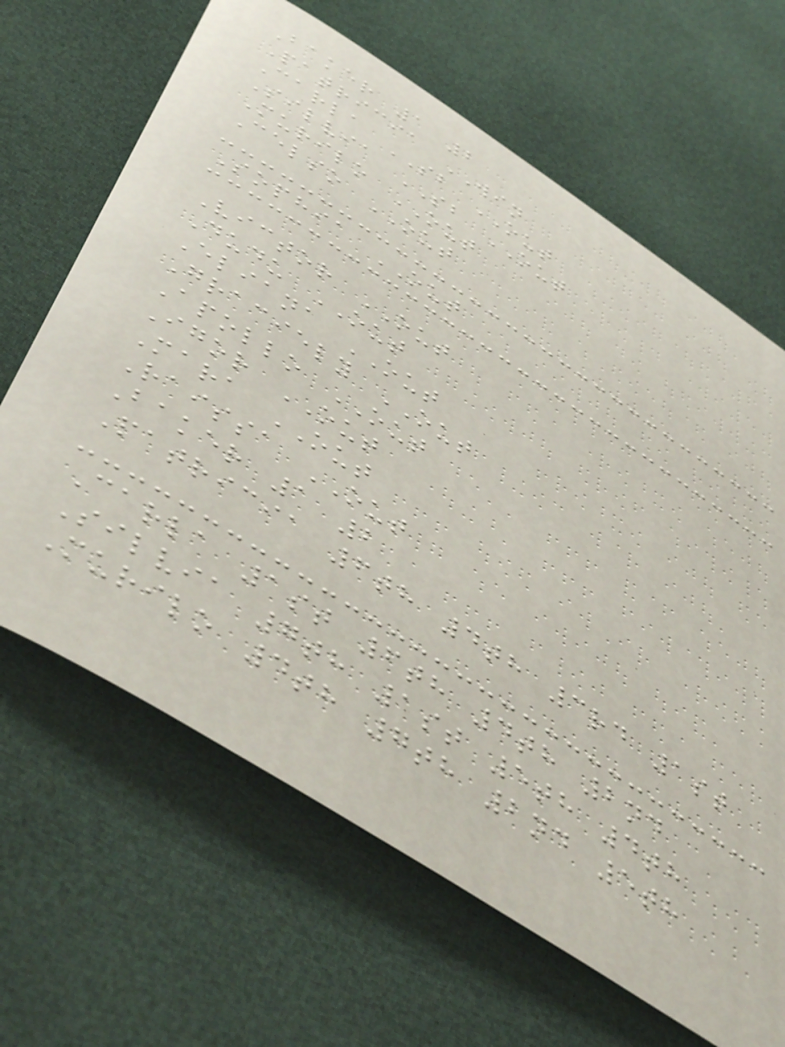Baker 1 2
Patricia WIN
Carla SB OUT
Silvia SB OUT
Murilo OUT
Celso OUT
Sophia OUT
Victor OUT
Dudu OUT
Eliana OUT
Graciely OUT
Apollo OUT
Igor OUT
Mara OUT
Raissa OUT
Baker 1 2
Patricia 6th 4th 3rd 1st
Carla 1st 6th 4th 2nd
Silvia 7th 1st 5th 4th
Murilo 4th 7th 2nd 5th
